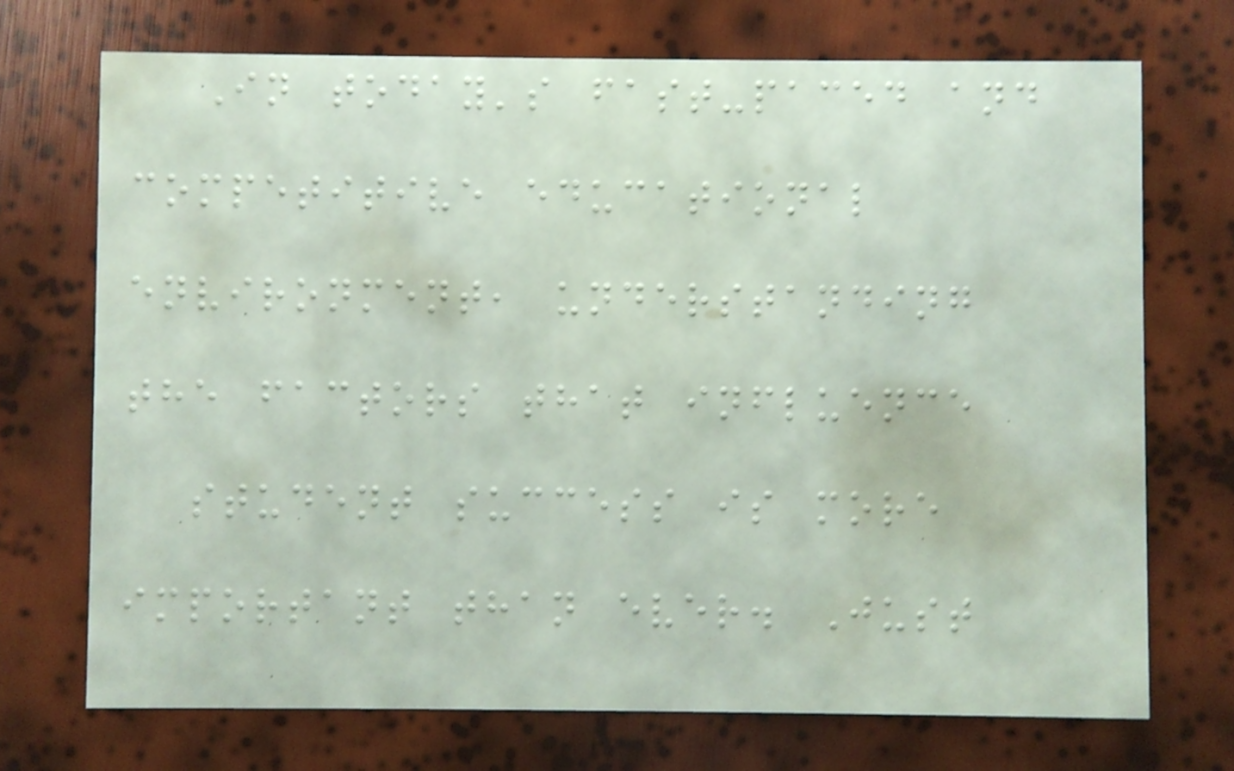In today's fast-paced and
competitive educational
environment, understanding
the factors that influence
student success is more
important than ever. Just
